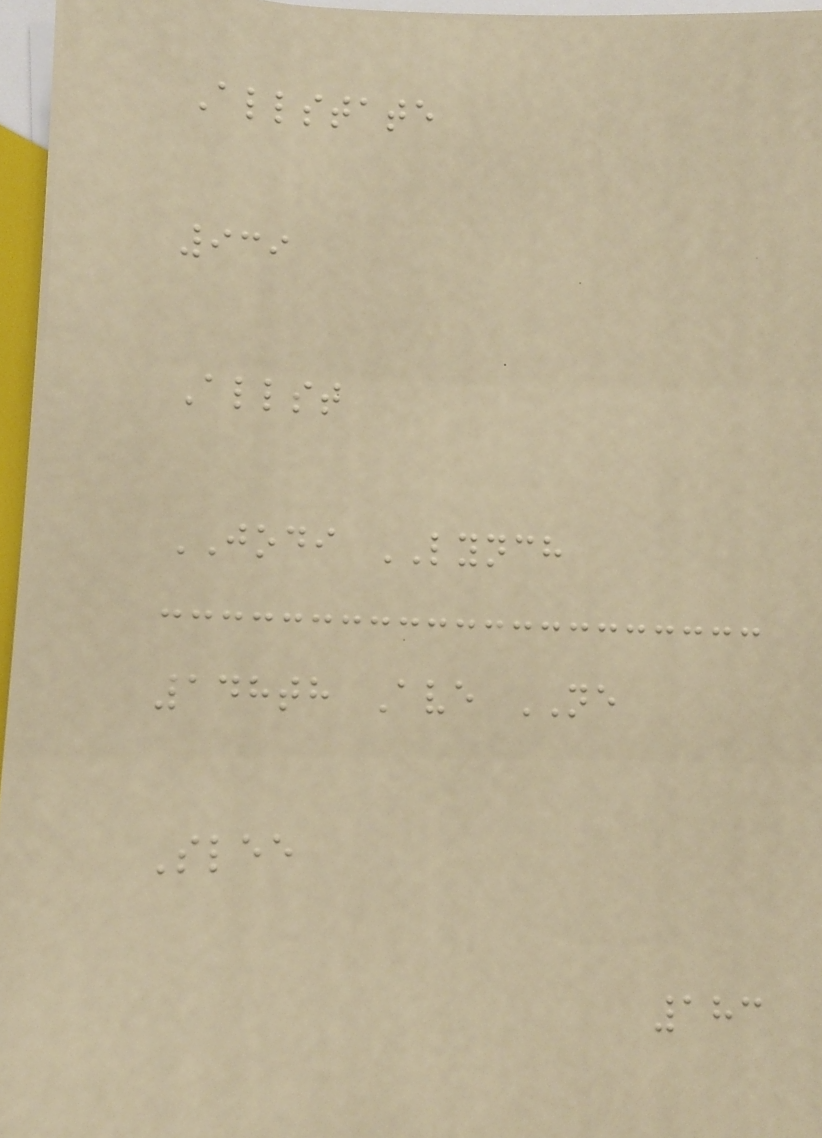Allstate
939
Allst
JODI LYNCH
148th Ave NE
Slee
183
